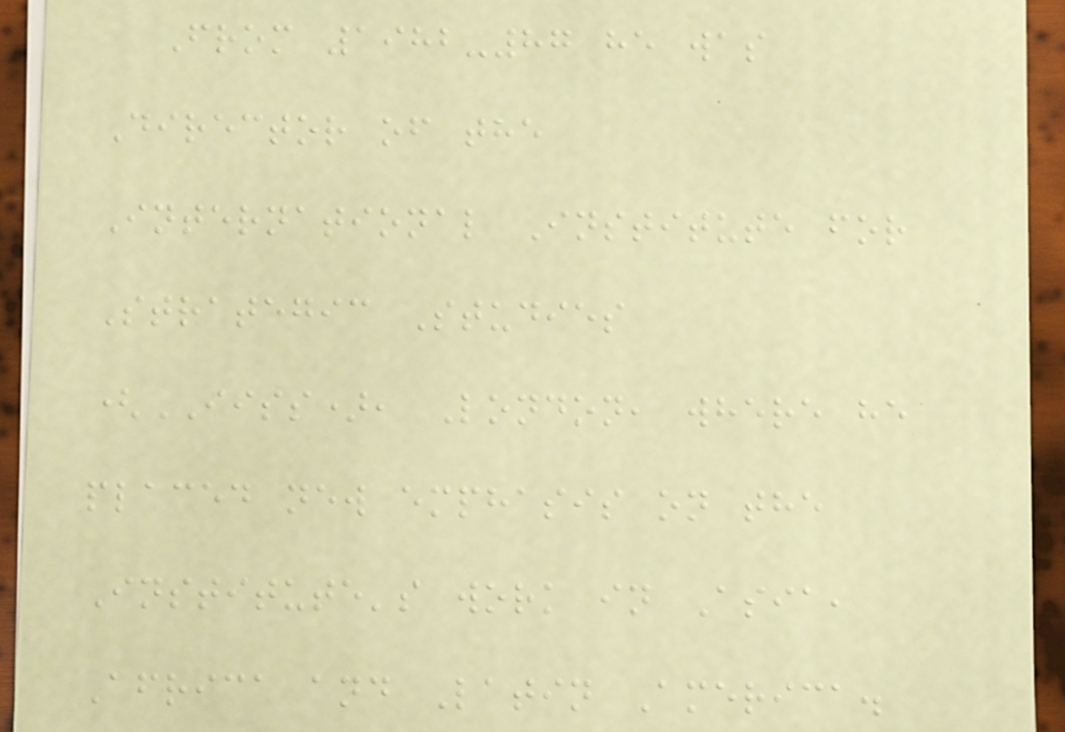From 1982-87 he was
Director of the
International Institute for
Strategic Studies
(IISS), London, where he
placed new emphasis on the
Institute's work in Asia,
Africa and Latin America.
